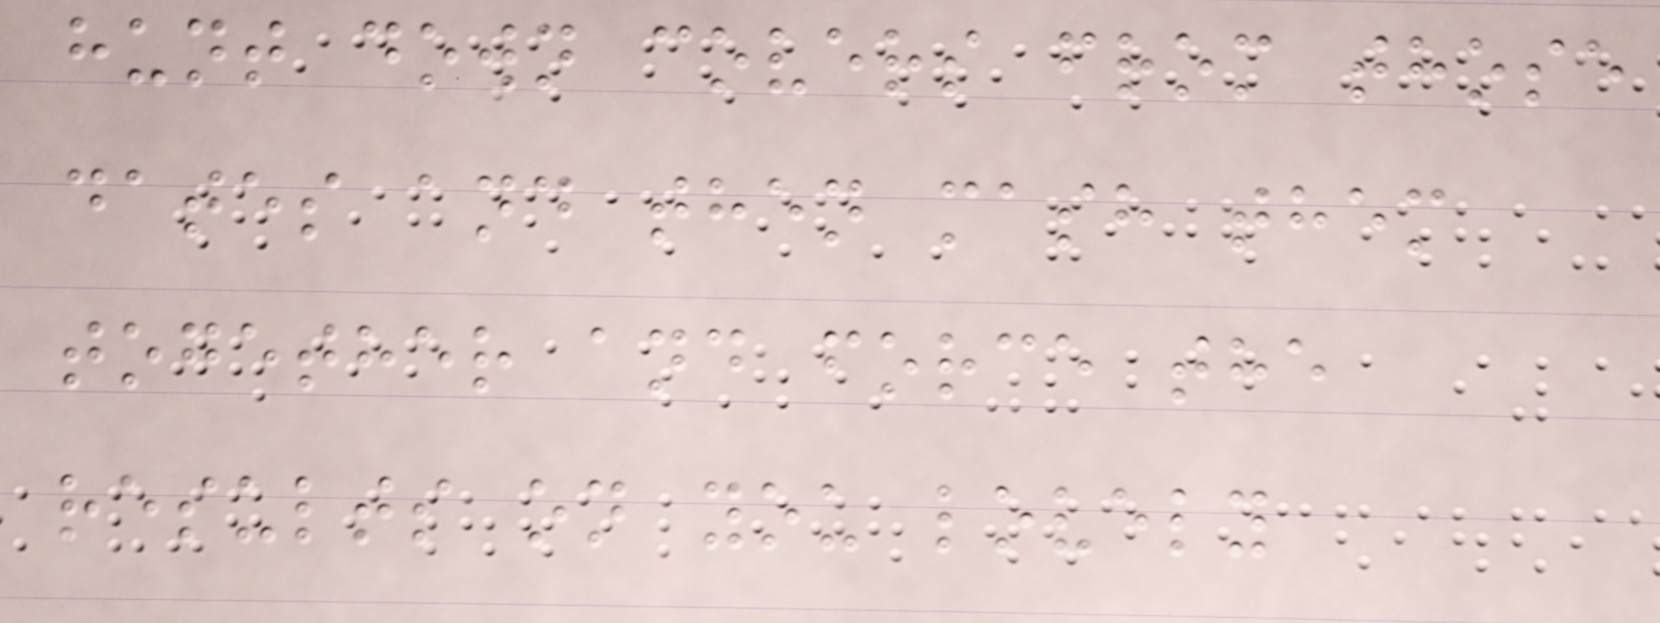hunt down covers from those
dates and then mash them
together and force the
results on you lovely
